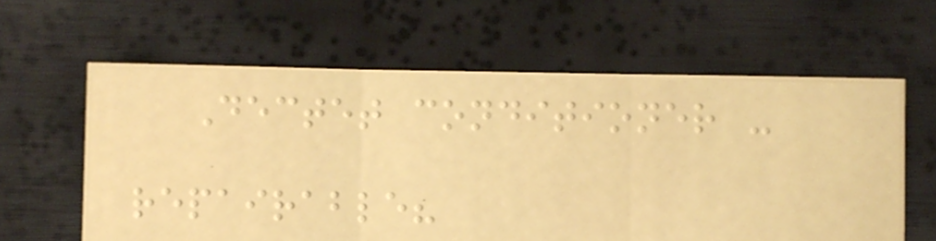Dectet conditioner -
repairable?
